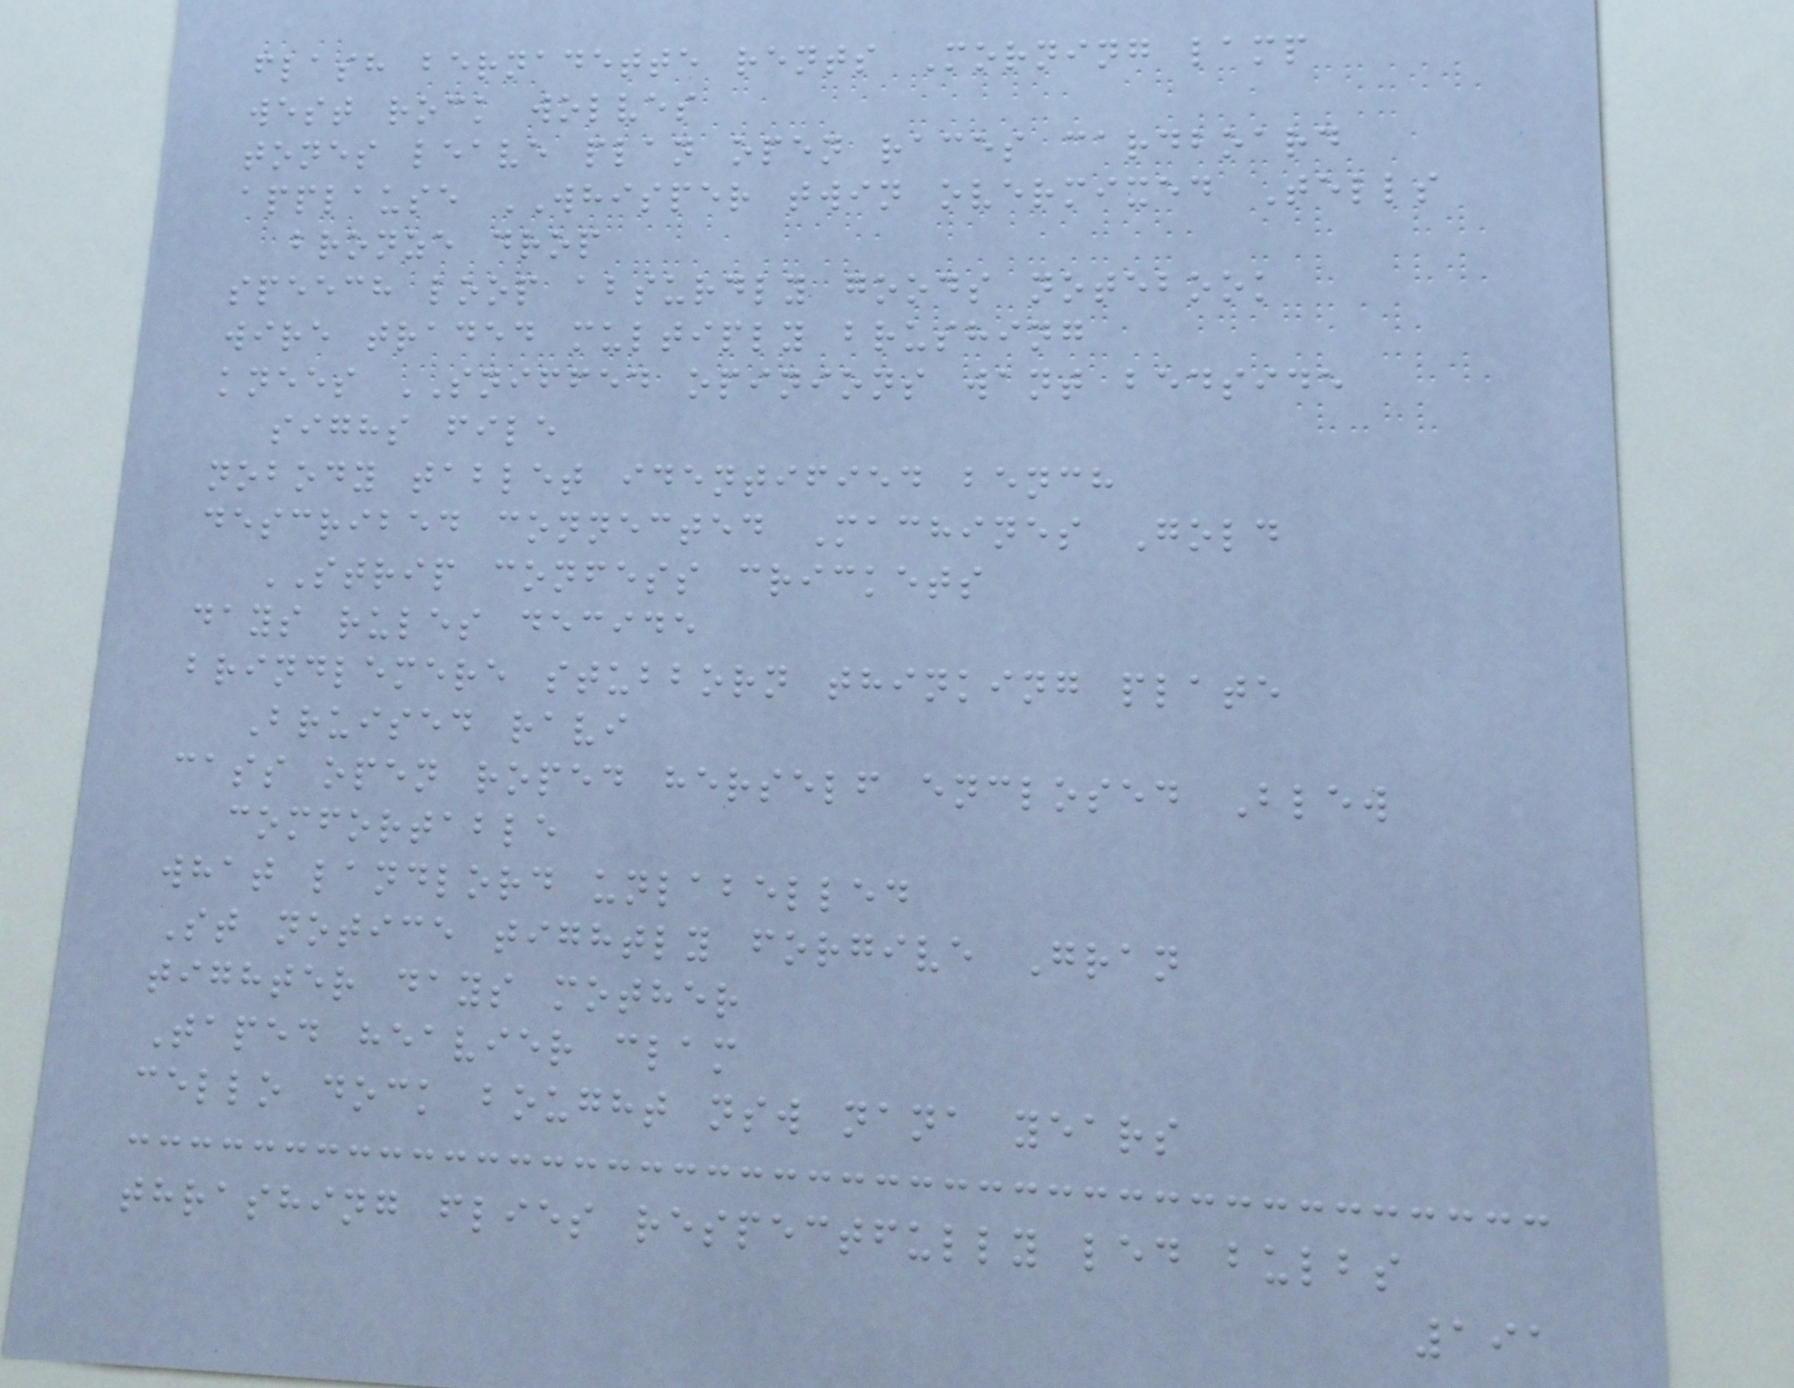flash bernadette rents Morning lamp
west rock wolves
tones leave plan open races cardboard
applause WHISPER twin overmixed Tells
bronze drop
speech loop absurdly goods notebook
wire traded multiply brushing
knees SNIFFED opinions want bedside
sighs file
nobody tablet identified bench
described connected Machines Gold
STRIP confess crickets
days rules decide
brindlemere stubborn thinking plate
Bruised ravi
cass open roped herself enclosed Blew
comfortable
what landlord unlabelled
St notice tightly forgive Gran
tighter days mother
Taped heavier clam
cello dock bought nsw nana years
thrashing flies respectfully led bulbs
191
